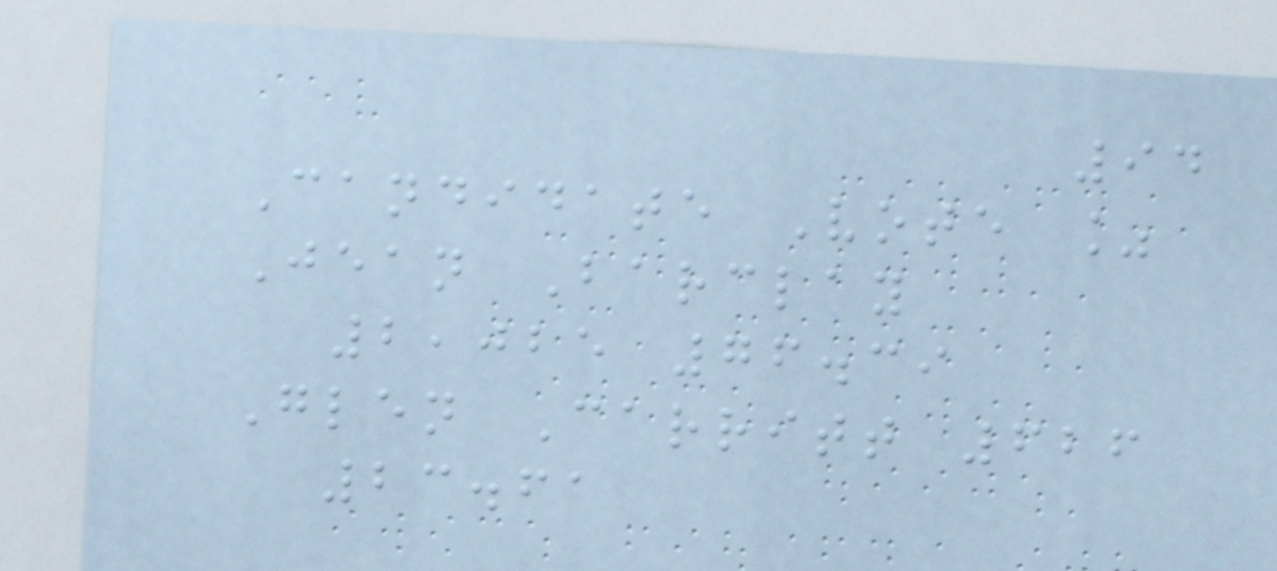94
Candidate Vote %
Jean Barclay
2,025 76.39
Glen Carritt 626
23.61
